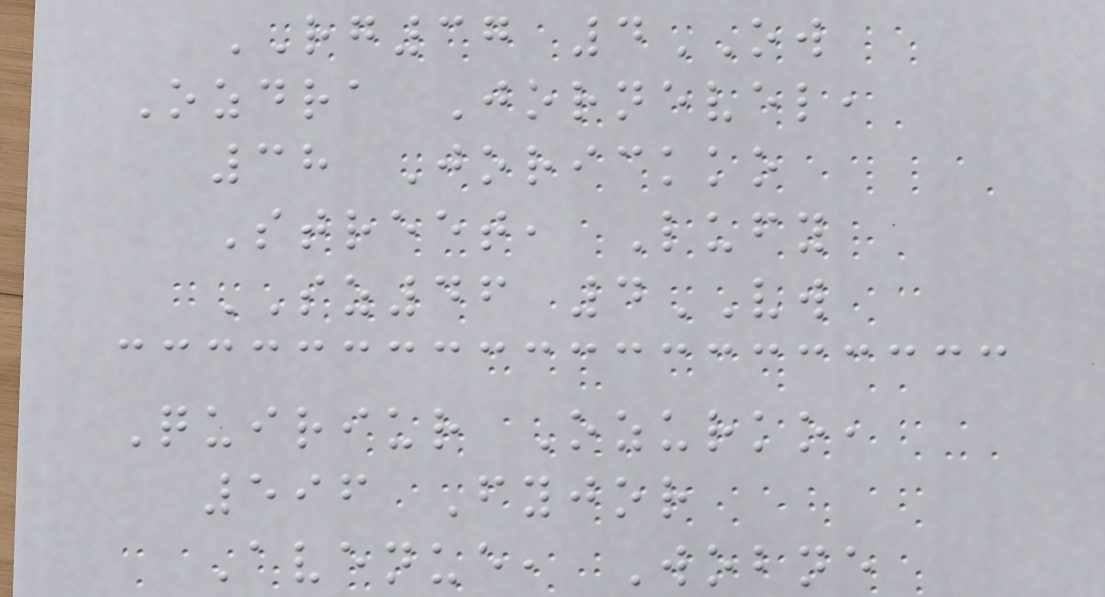RG37 4OW
Ozdra Jornevel,
38 Jorickko
Street, Lufy
SZ46 4VW
Quiriur Ozurko,
596 Fyjor
Avenue, Wobne
